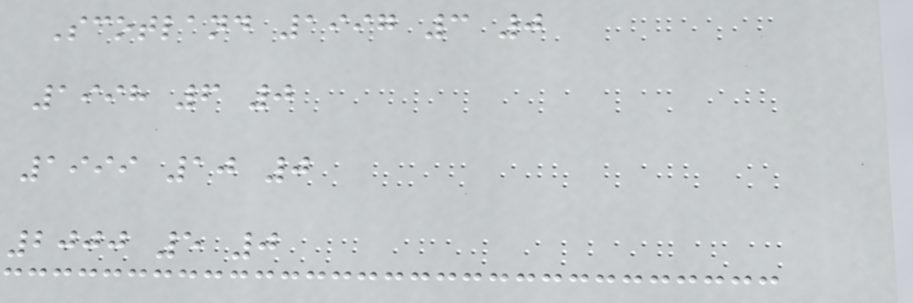Scotland 1997 3 0
1998 6 0
1999 10 0
2000 5 0
